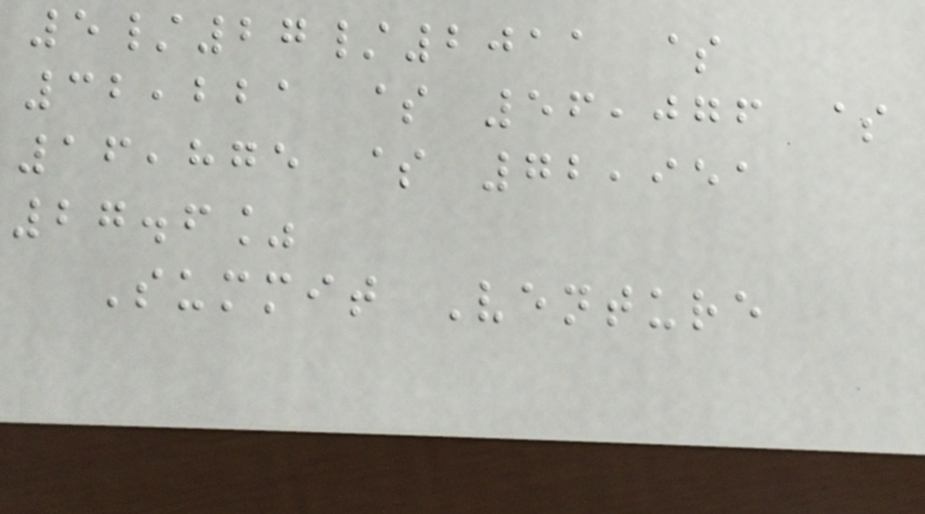5/27/2011 $
32,221 $ 56,076 $
16,875 $ 72,951
27.6%
Summit Venture
